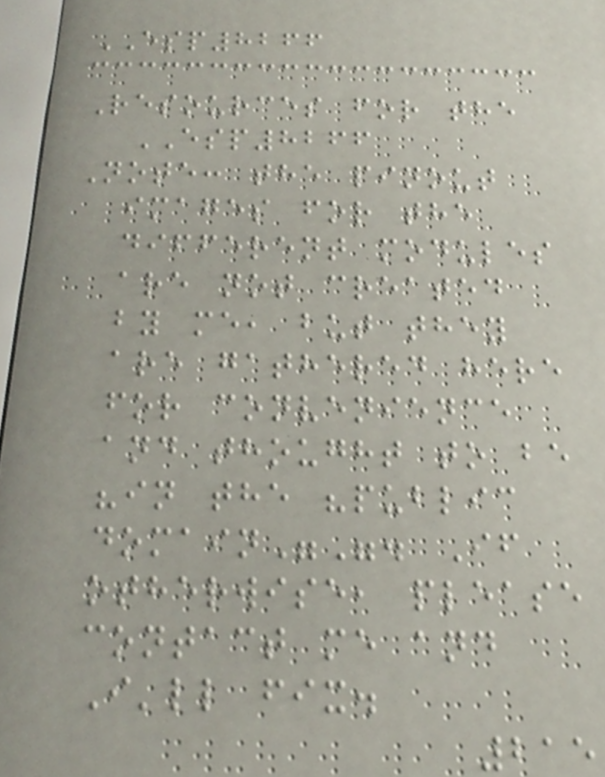ESP8266
Resources for the
ESP8266
Note: the pinout
images for the
different modules
are not created
by me, but they
are gathered here
for convenience
and thought to be
"in the "public
domain"". If
otherwise, please
contact me and
I'll fix.
215
